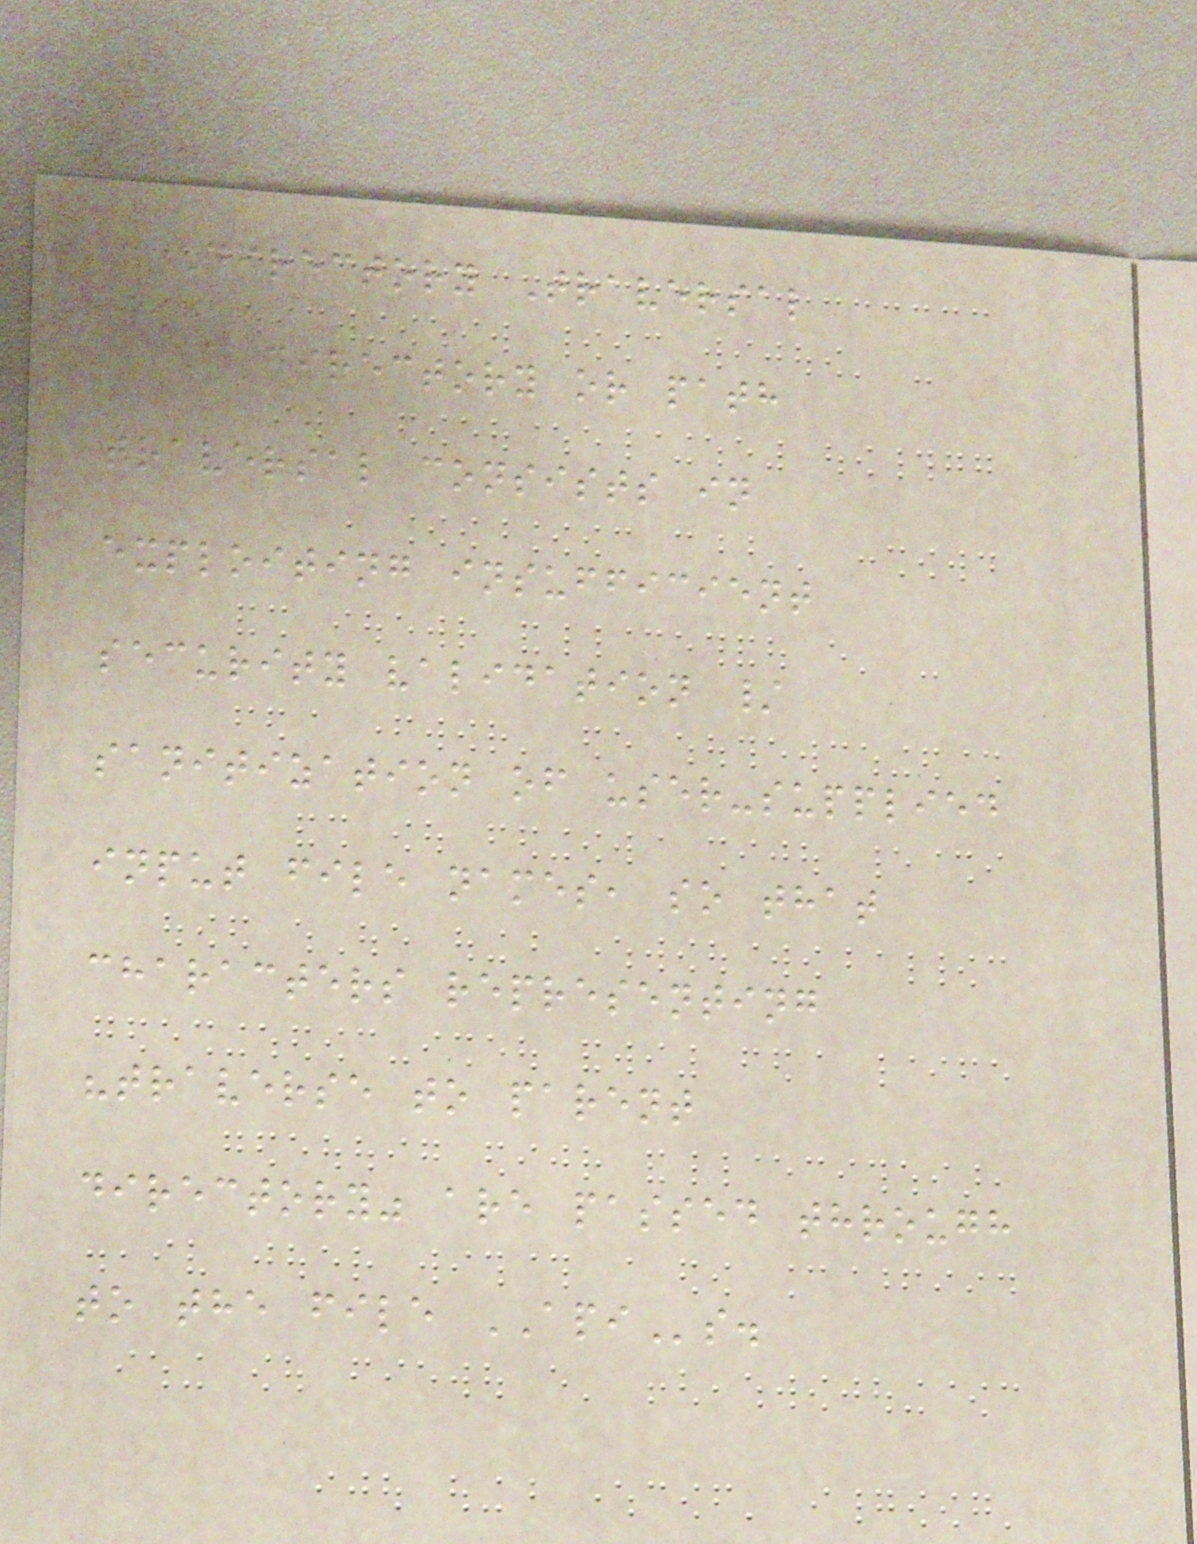Directory Traversal
A directory or path
traversal consists in
exploiting insufficient
security validation /
sanitization of user-supplied
input file names, so that
characters representing
"traverse to parent
directory" are passed through
to the file APIs.
